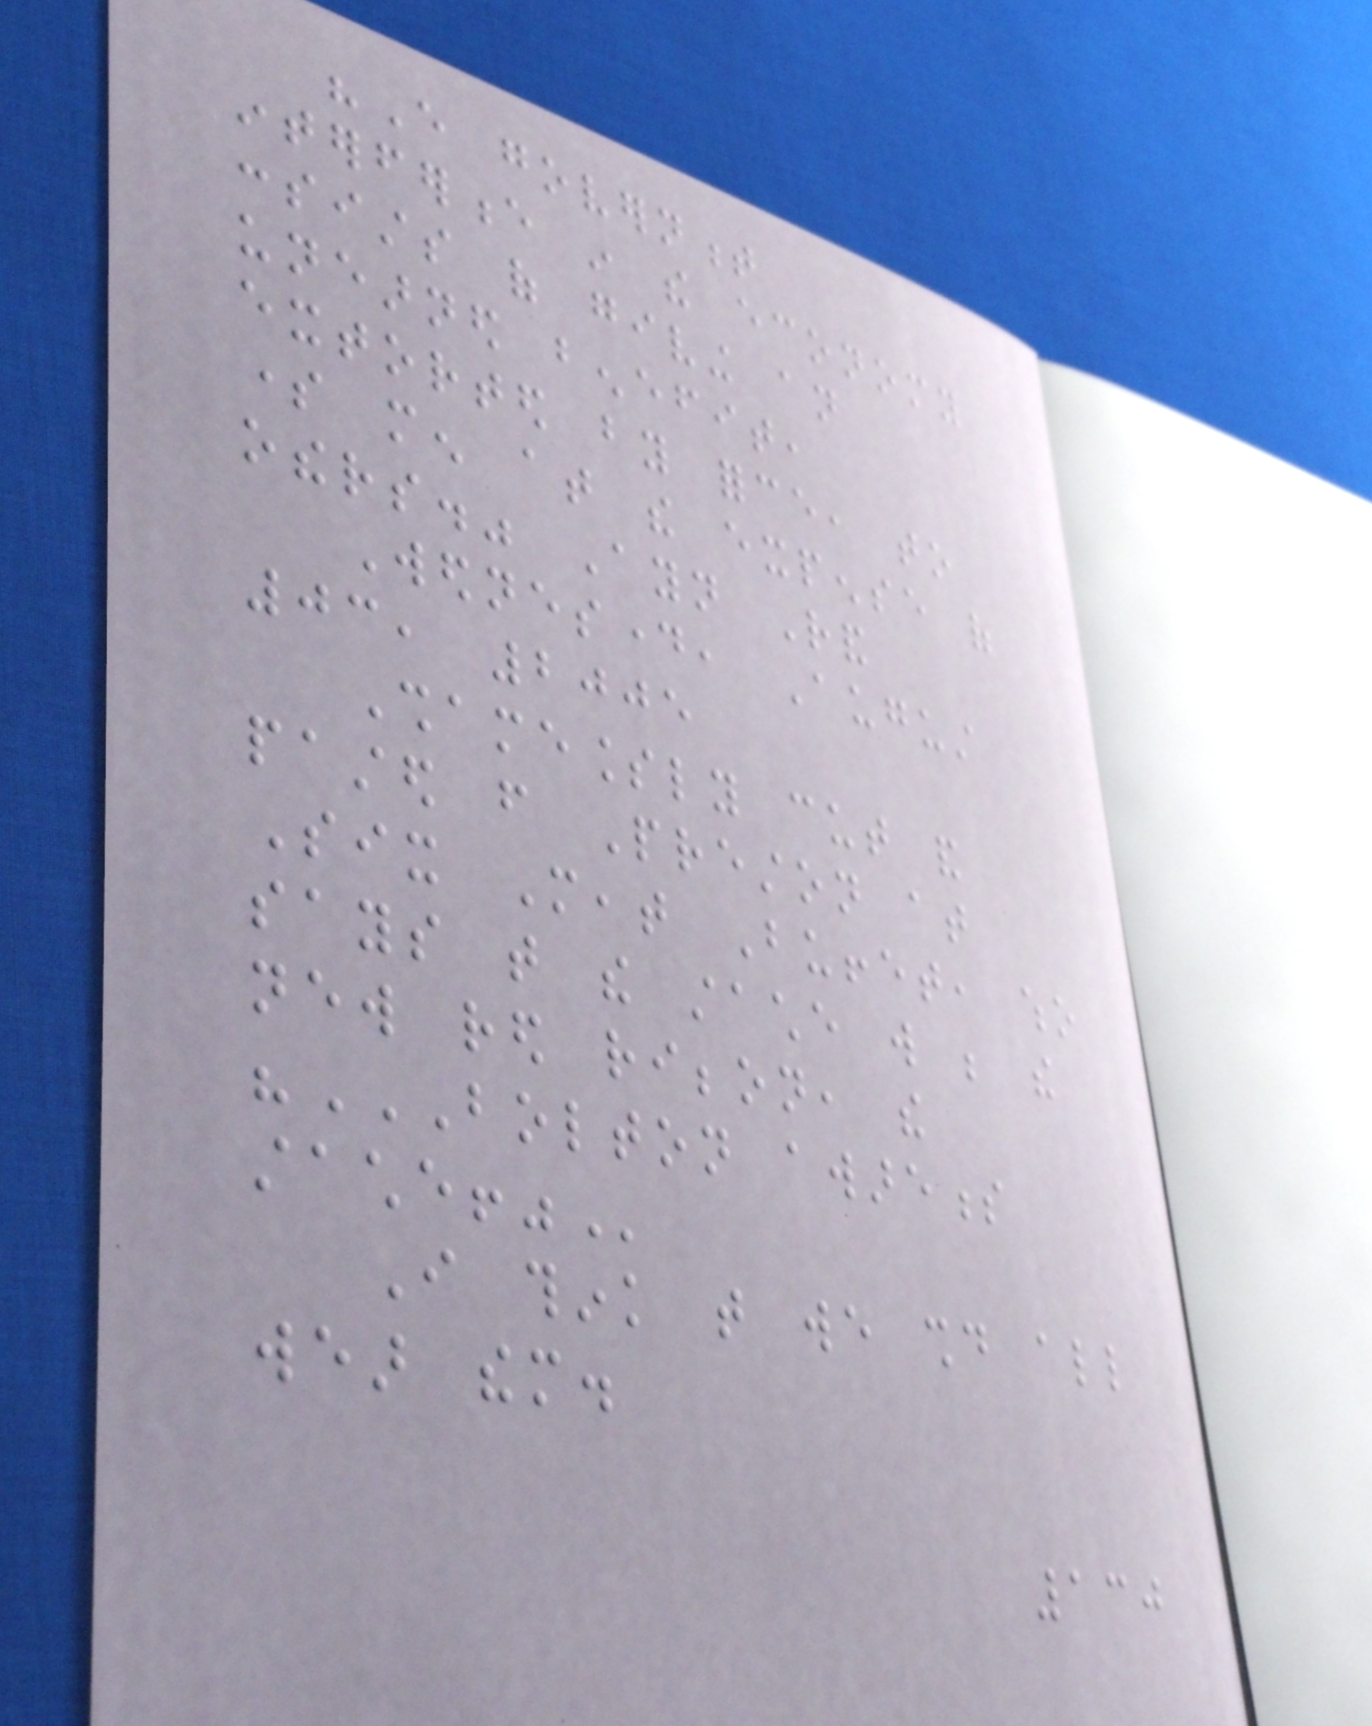"Every government
interference in the economy
consists of giving an
unearned benefit,
extorted by force, to
some men at the expense of
others." Ayn Rand
Wednesday, August
03, 2005
Shamelessly cut and
pasted from Preston at
Six Meat Buffet, who
says that the stache will be the
new red ribbon, the
"BOLTON AWARENESS
STACHE!"
I think that we should all
wear them.
130
